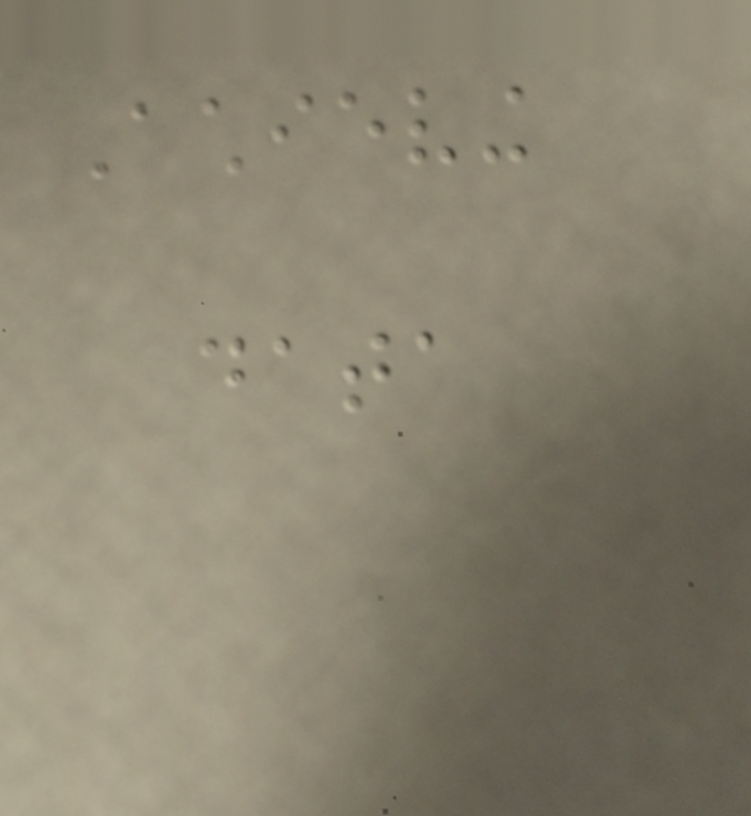Achieving
data
